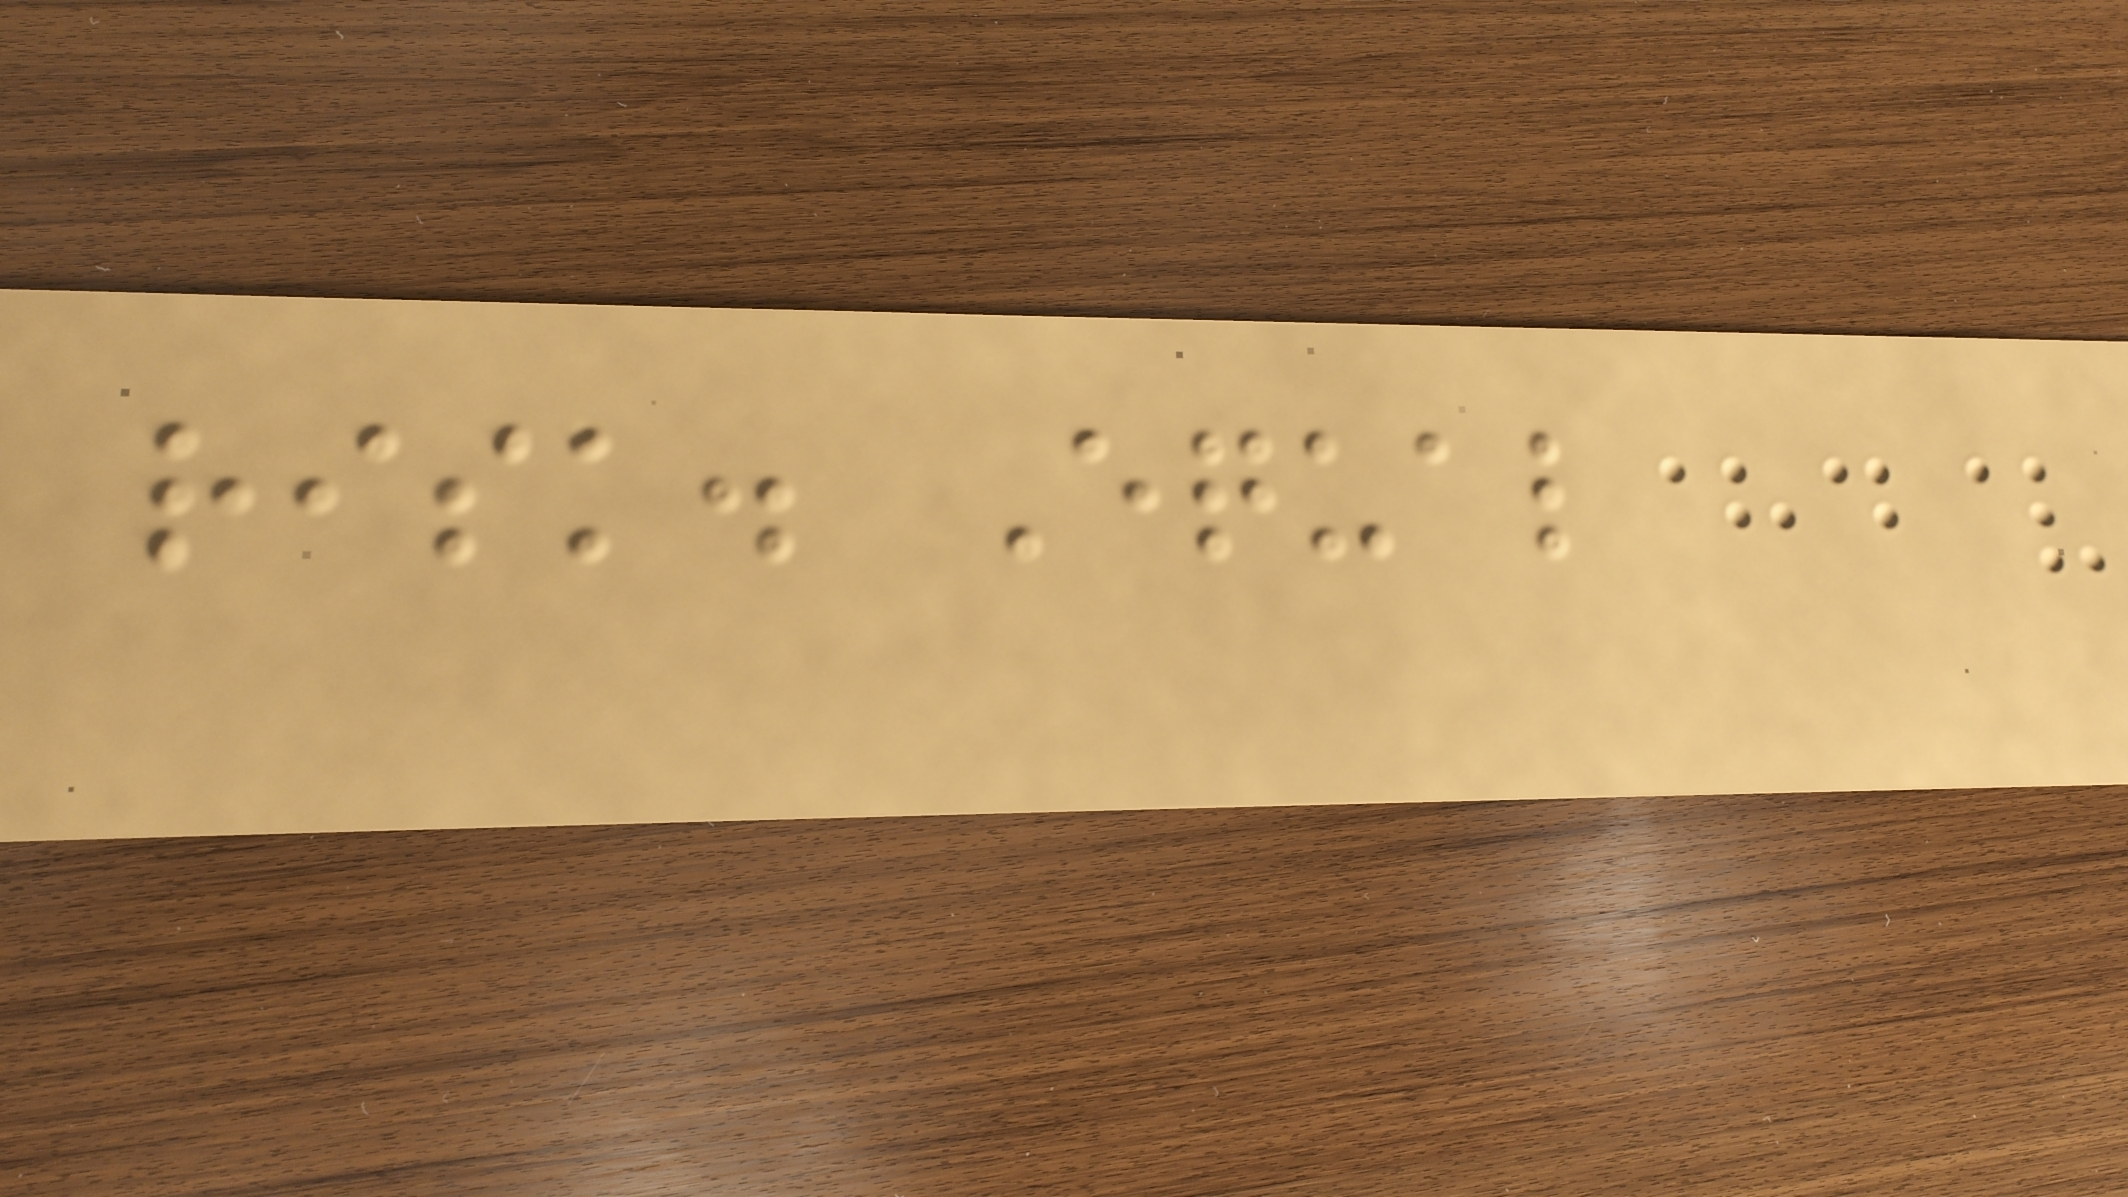risk. Equal
